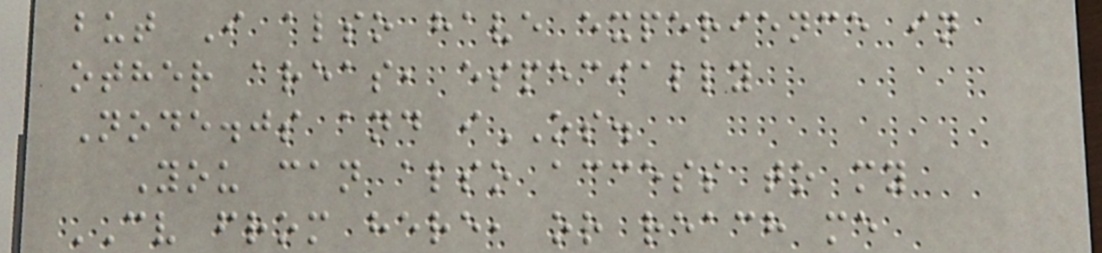but I also have experience in
other areas, especially
Node.js and iOS.
You can also access to my
CV from here, or reach me
